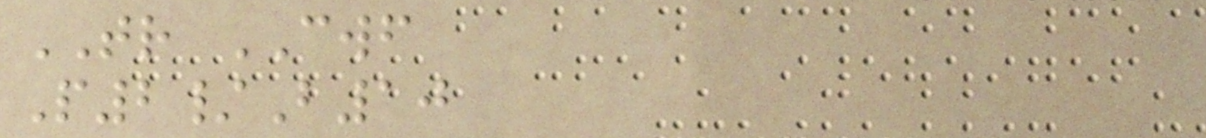TR CWF
P2/B10
